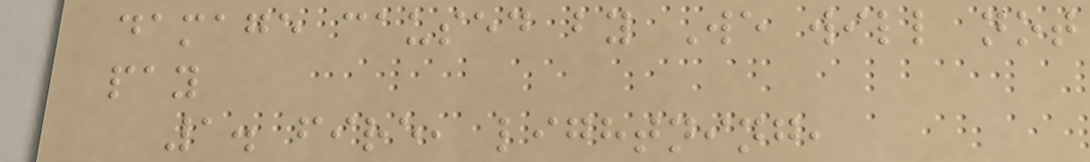damage caused by We will not
pay
1. fire, lightning,
